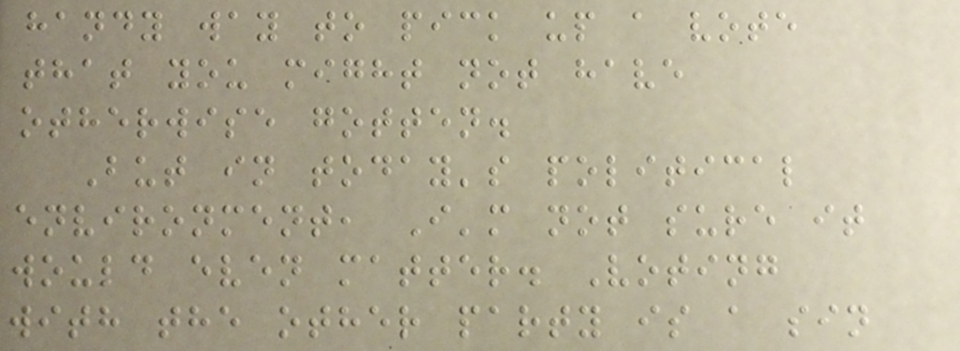handy way to pick up a vote
that you might not have
otherwise gotten.
But in today's political
environment, I'm not sure it
would even matter. Voting
with the other party is a sin
